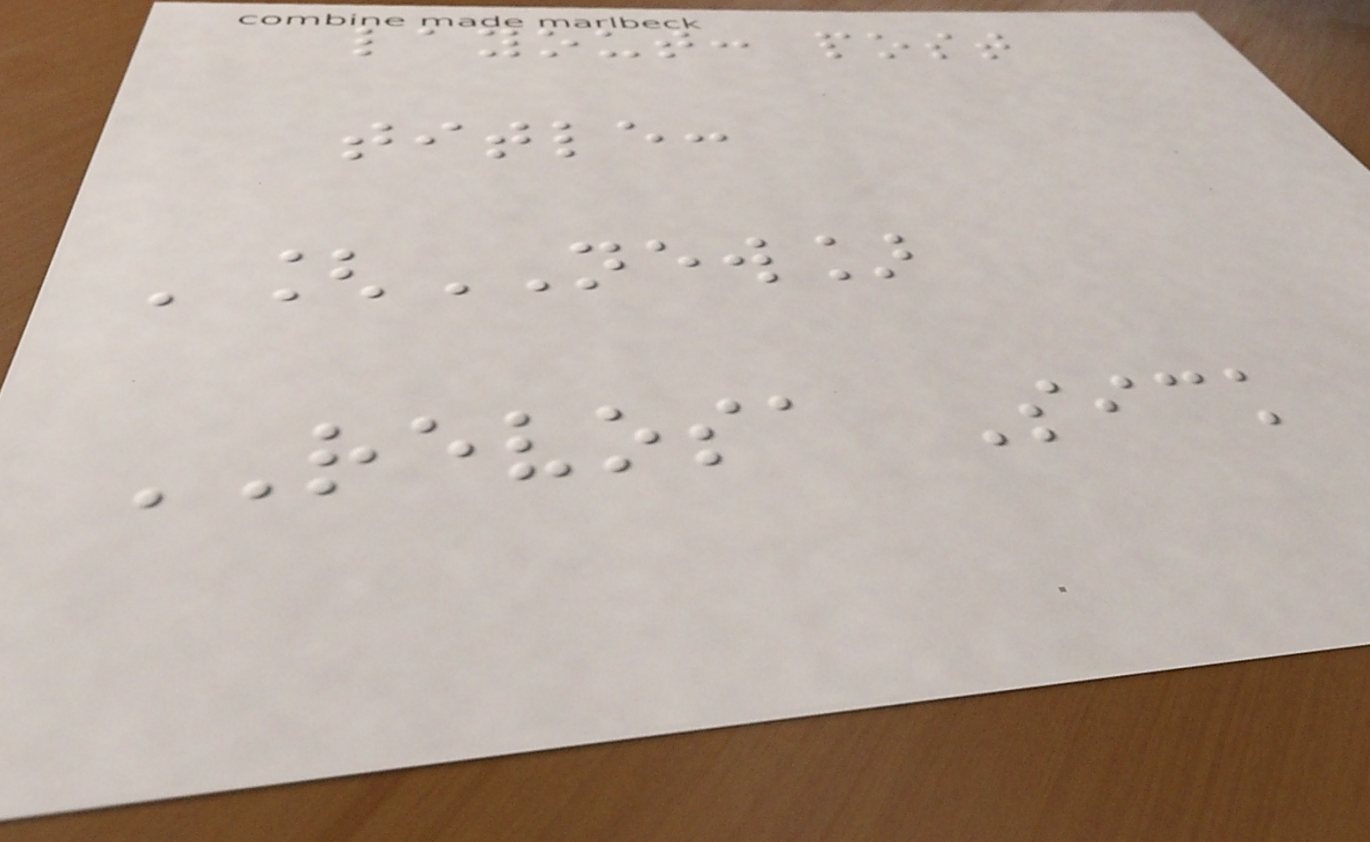layout: post
title:
'[NEW]
REVOSA Sick
